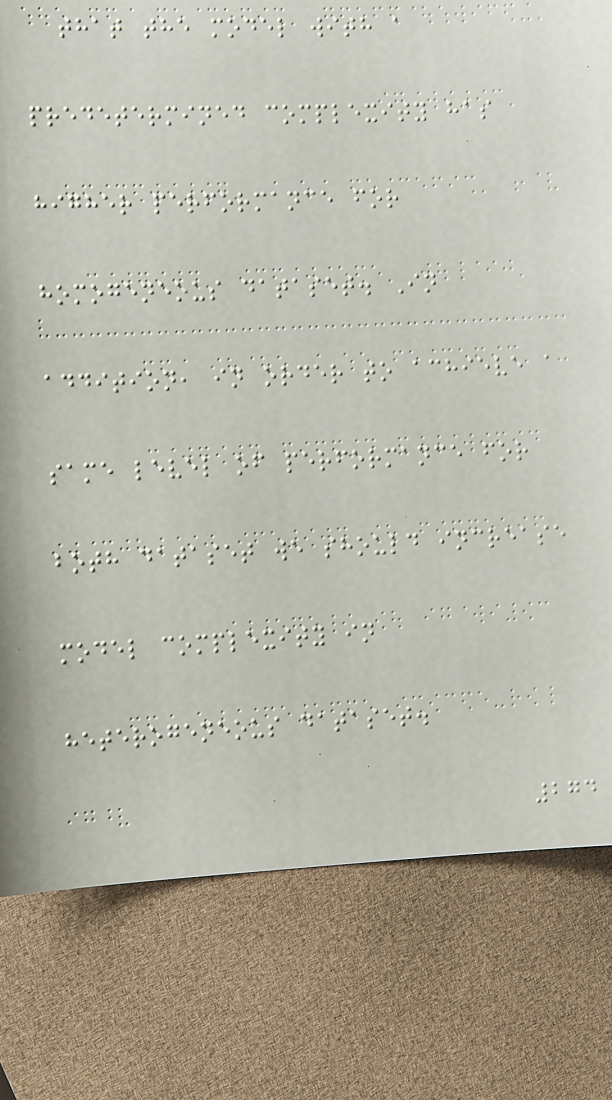that the model with a
predetermined complexity has
higher performance for
homogeneous dataset. In
addition, in order to achieve a
same level of performance for
both dataset we should increase
model complexity in
heterogeneous dataset.
274
